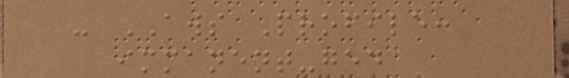- AWS Profile:
immanent-ged
